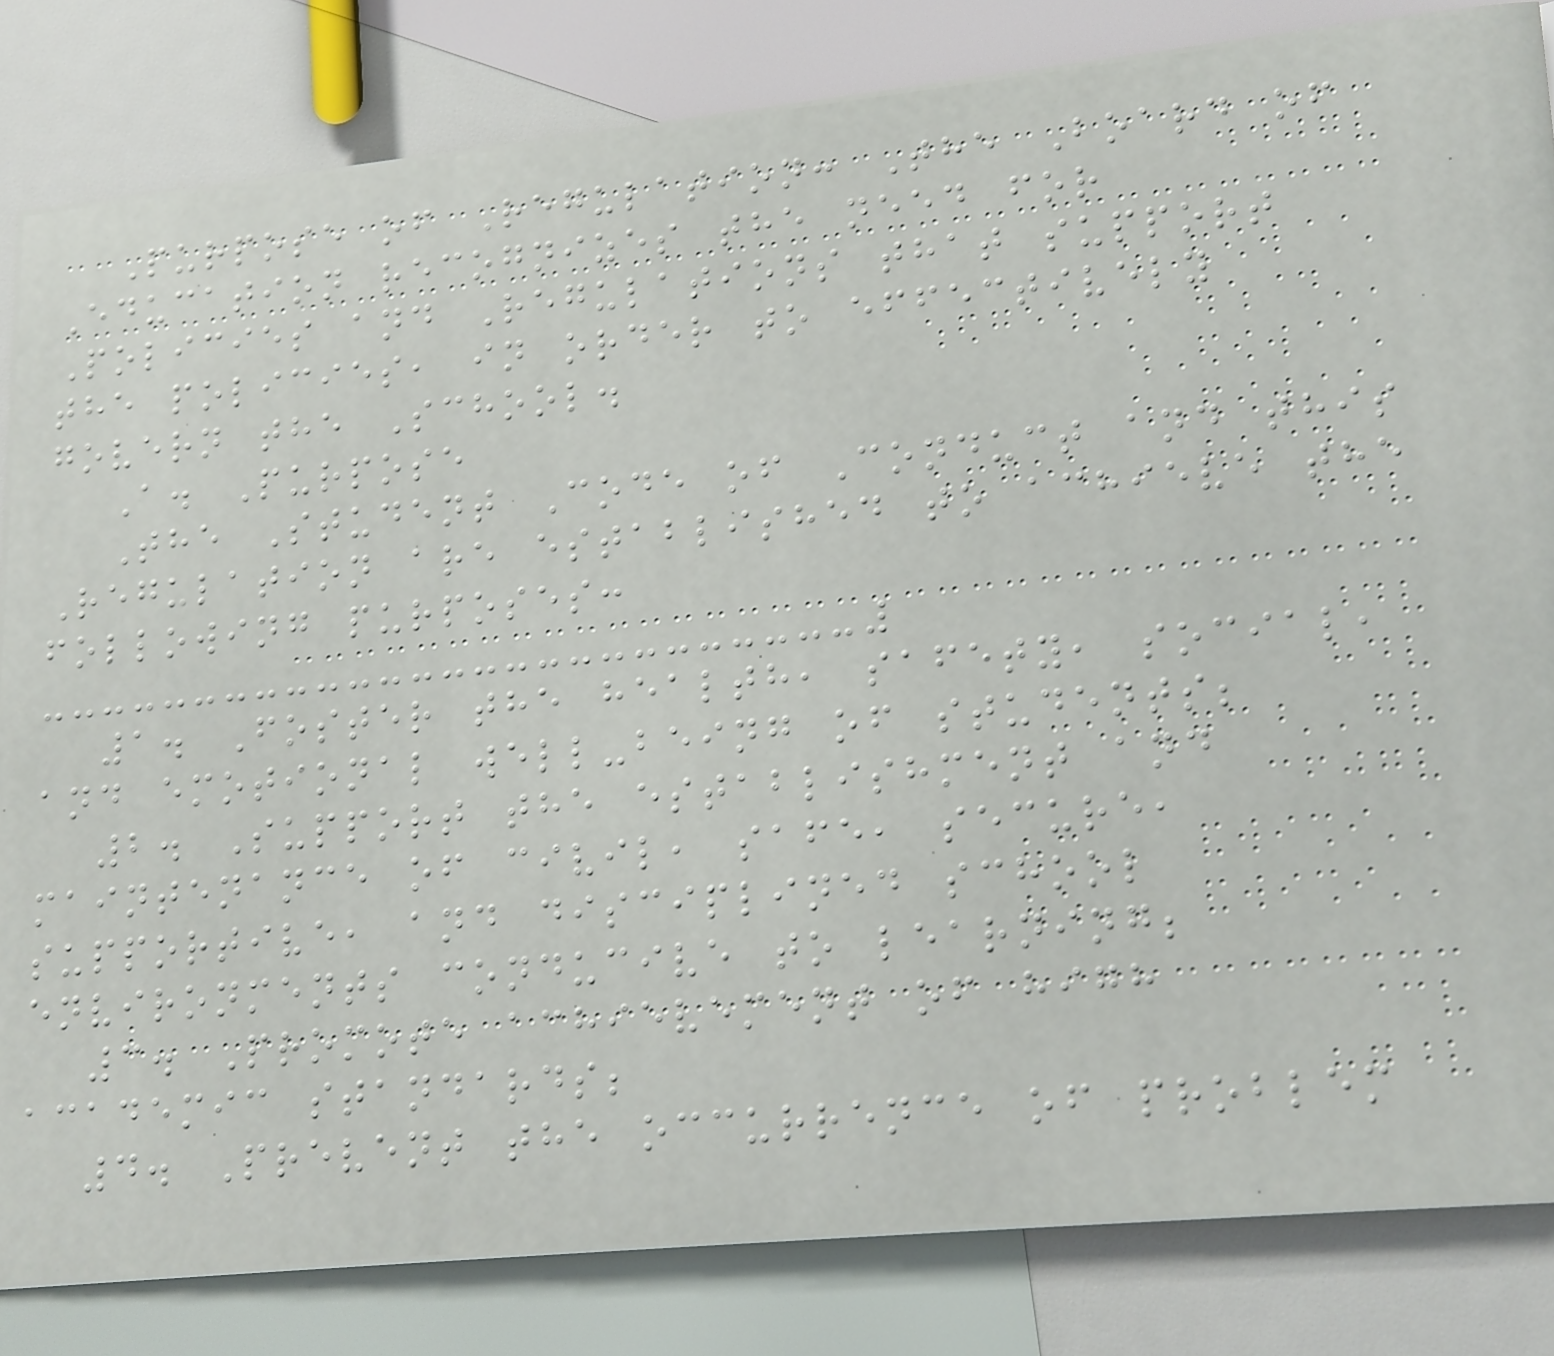Purpose of Regulation: The Board of
Education recognizes the need for
Policies and Regulations that support
the policies, in order to effectively
govern the School.
A. Purpose
The Student Code of Conduct and this
Regulation are established to achieve the
following purposes:
1. Foster the health, safety, social,
and emotional well-being of students;
2. Support the establishment and
maintenance of civil, safe, secure,
supportive, and disciplined school
environments conducive to learning;
3. Promote achievement of high
academic standards;
4. Prevent the occurrence of problem
